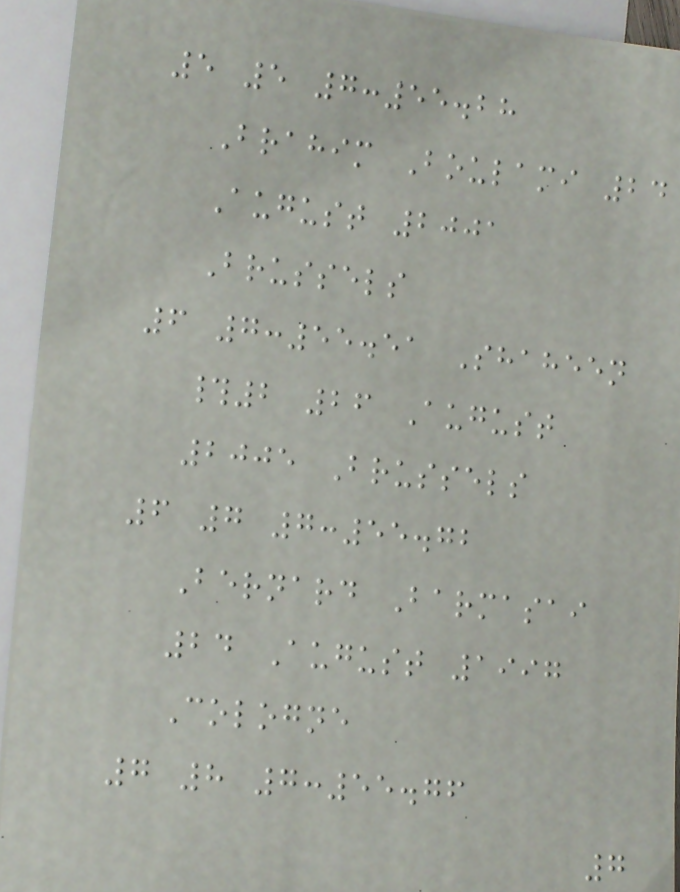5 5 7:55.28
Brahim Boulami 24
August 2001
Brussels
6 7:55.51 Shaheen
#2 26 August
2005 Brussels
6 7 7:55.72
Bernard Barmasai
24 August 1997
Cologne
7 8 7:55.76
7
